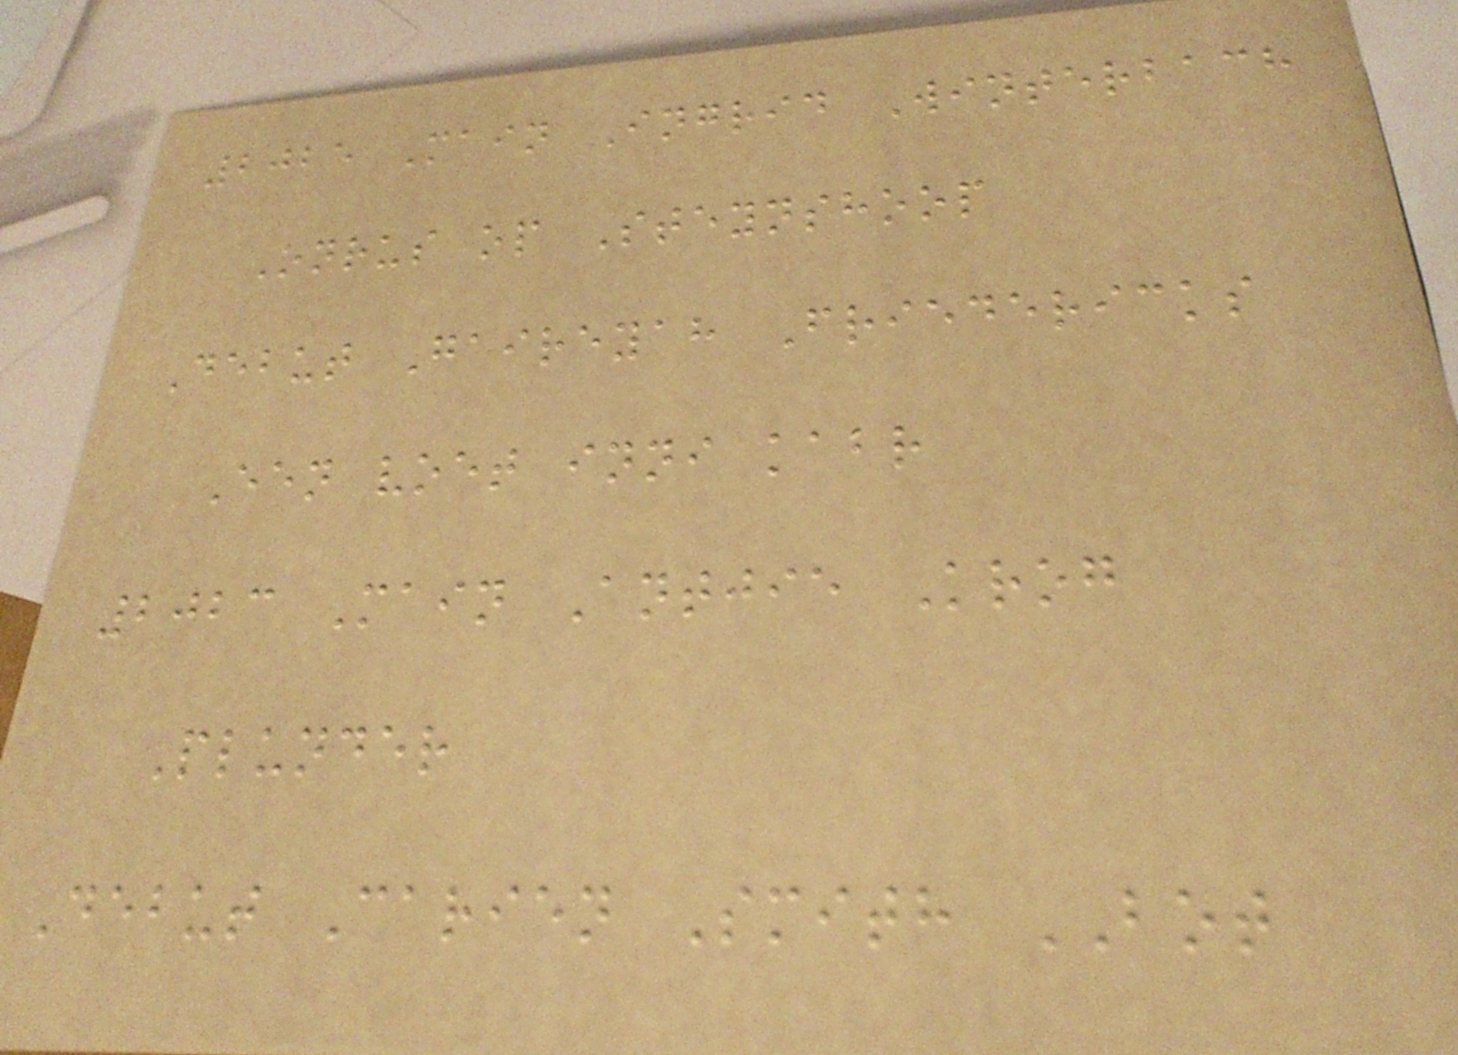2025 Main Ingrid Winterbach
Onrus op Steynshoop
Debut Gaireyah Friedericks
Een voet inni kabr
2023 Main Antjie Krog
Plunder
Debut Carien Smith BOT
